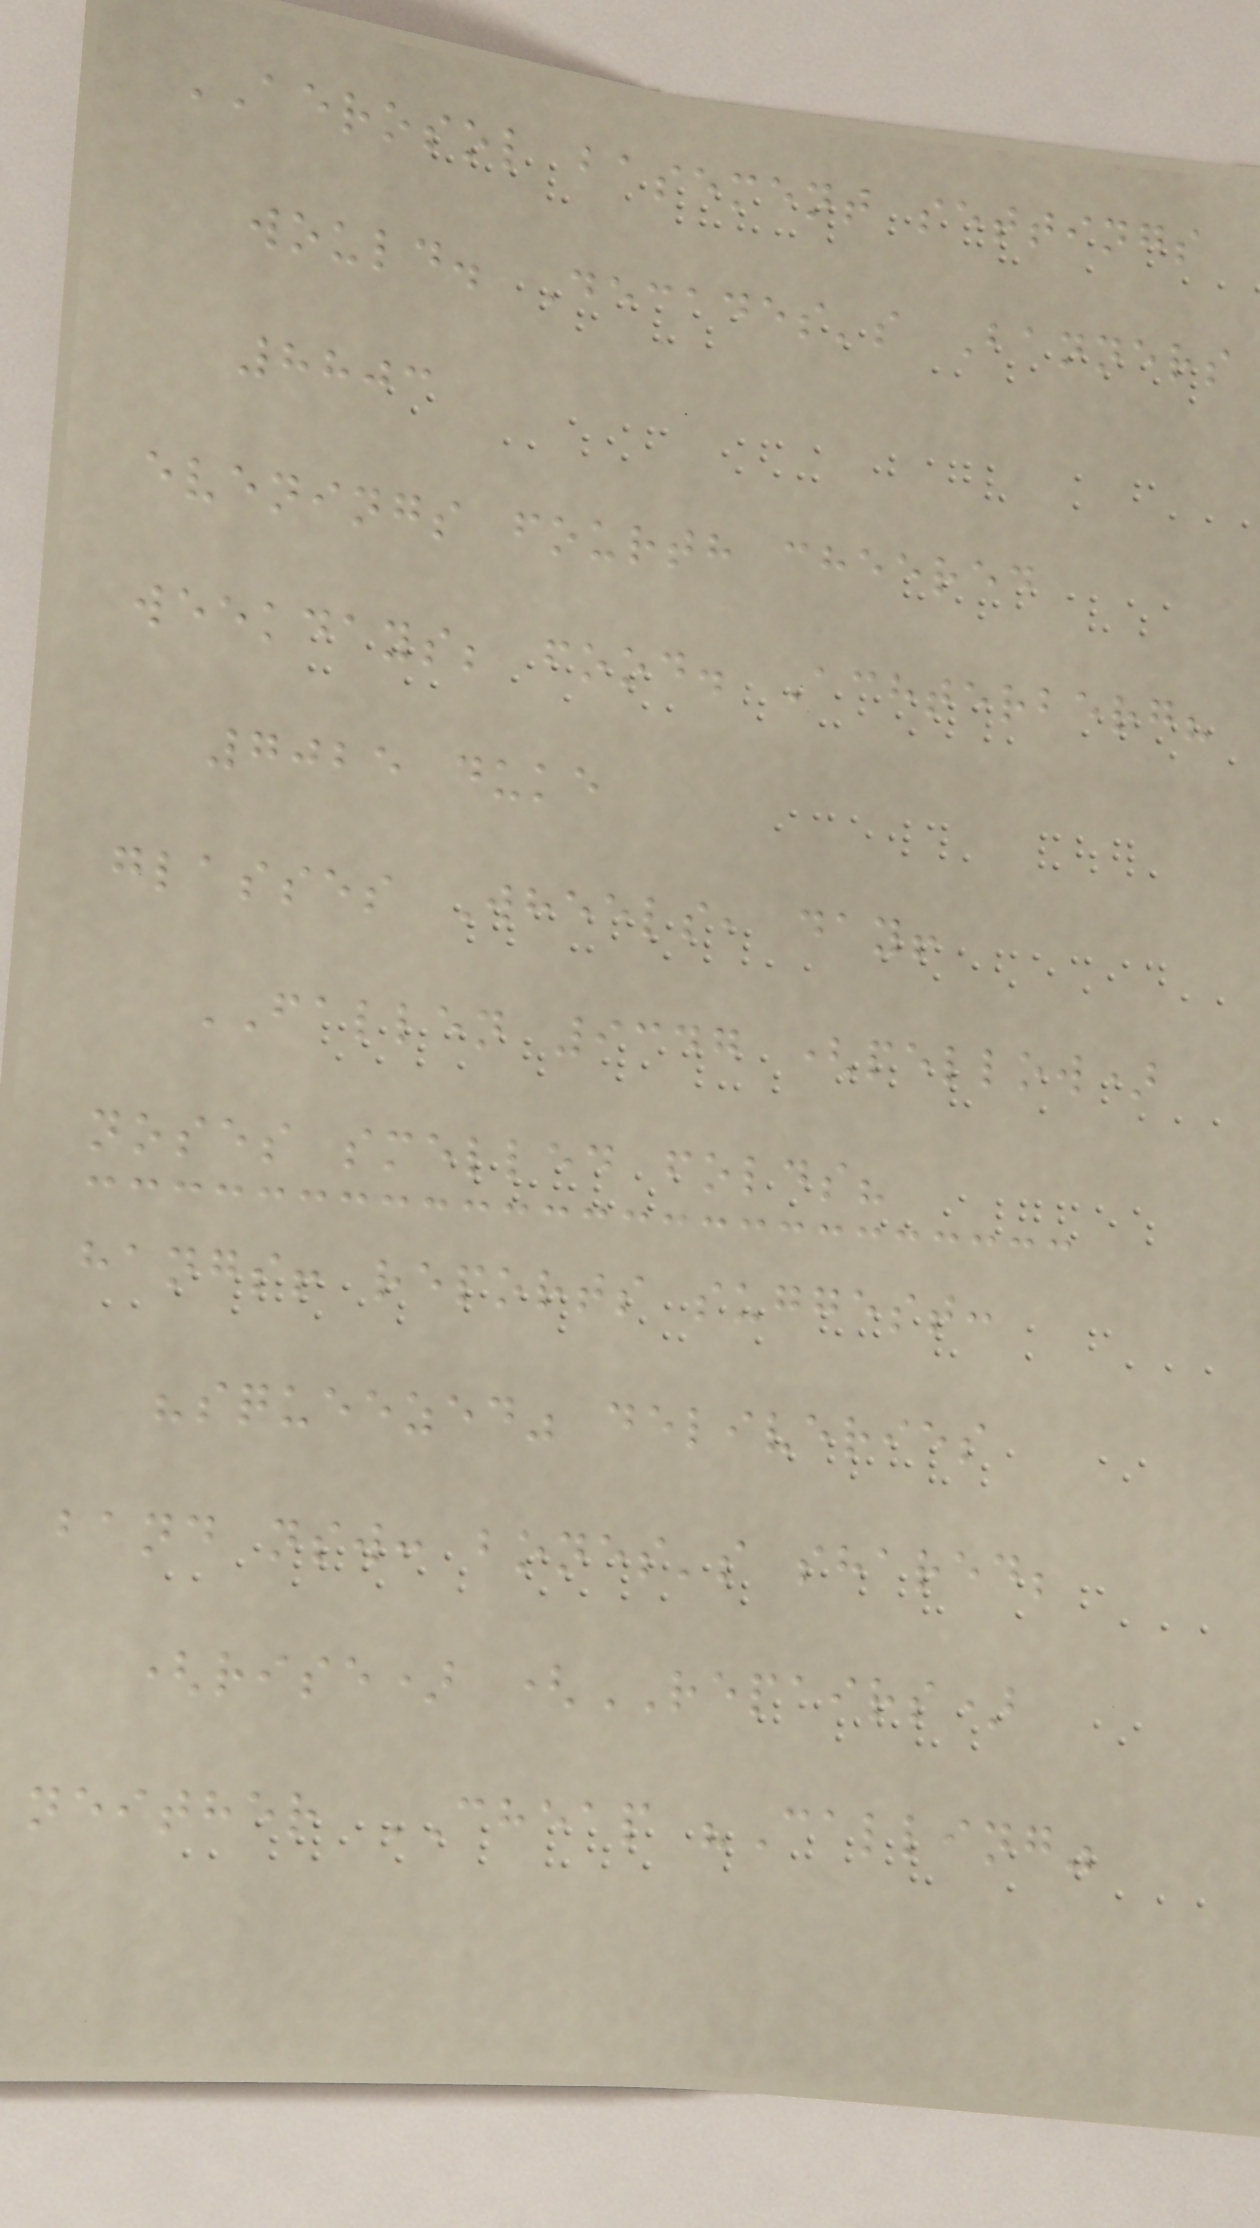AEROSOL basement settings
would. Decades's Banners
8803
evenings fourth cheered
weekdays; food. Achterberg?
7025 duke
glasses Wheels, day!
FALLEN 9347 (pellow)
noses smelled folds?
hangs! reports suggest:
"squeezed" deliveries
band nsw: bones's shared;
(rise) (REPAIRS)
neither CHEAP "Calling"
